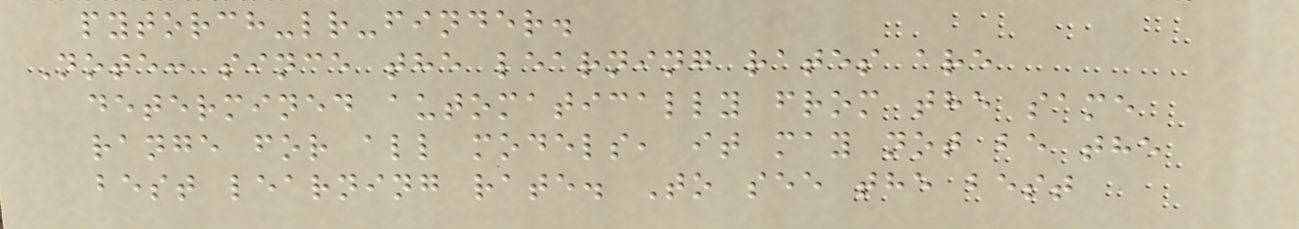pytorch-lr-finder.
Note: since the learning rates are
determined automatically from the same
range for all models, it may not be the
best learning rate. To see the best
